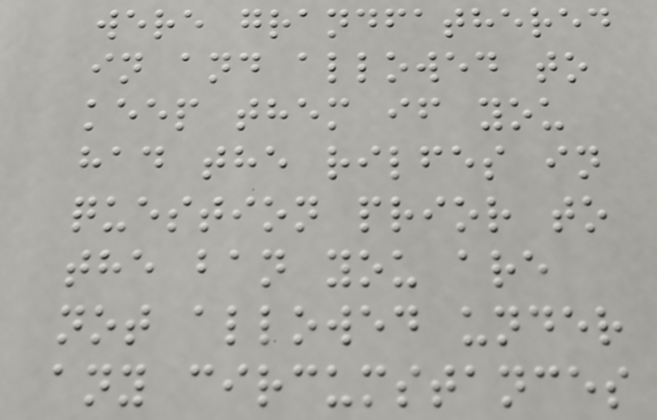were grandfathered
in and allowed to
keep them if you
had the rilfes in
question prior to
the ban you are
not allowed under
any circumstances
